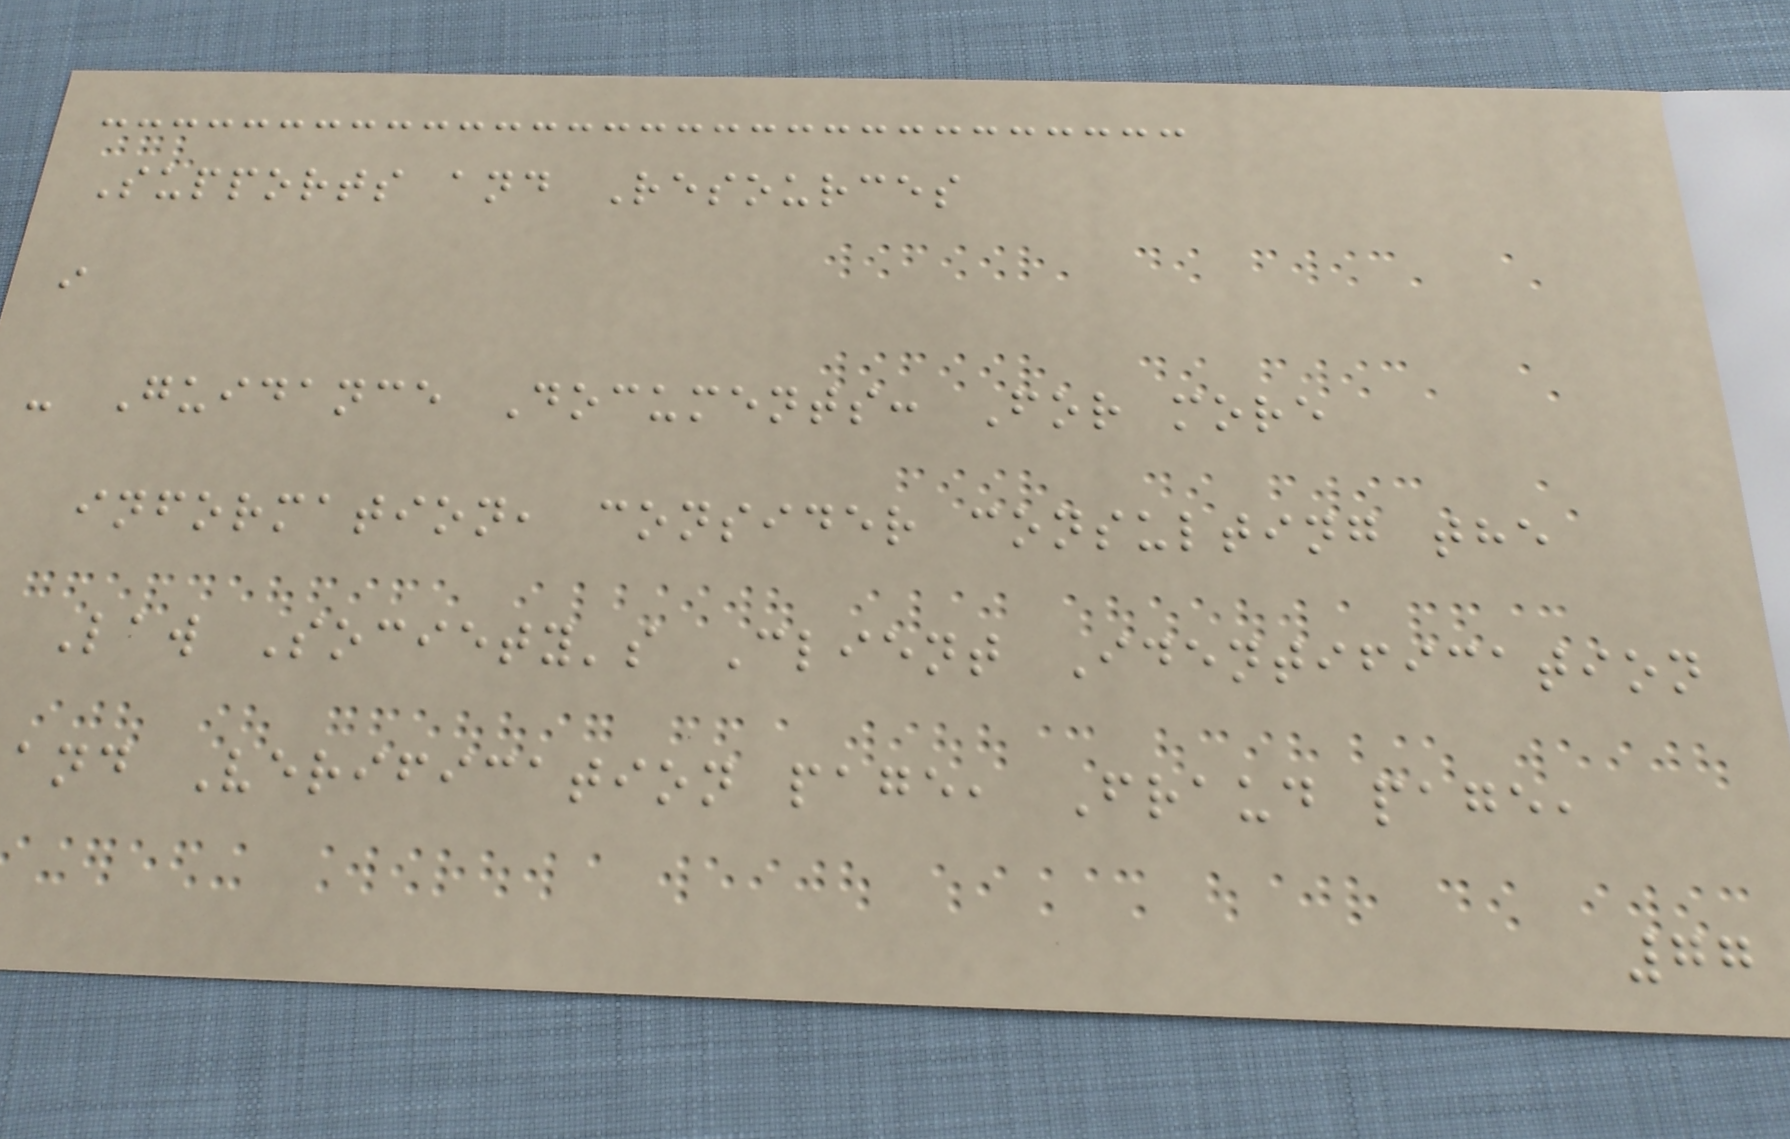Supports and Resources
i
- Guidance Documents: For more
information, consider consulting the
Law Society's Client Identification
and Verification page, Fraud page,
77
